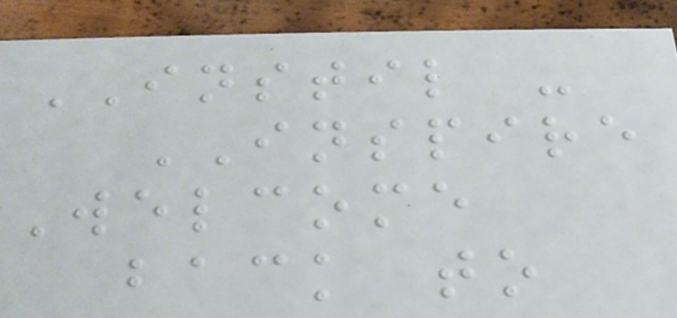INSTIL -
INSPIRE
Welcome
back to
